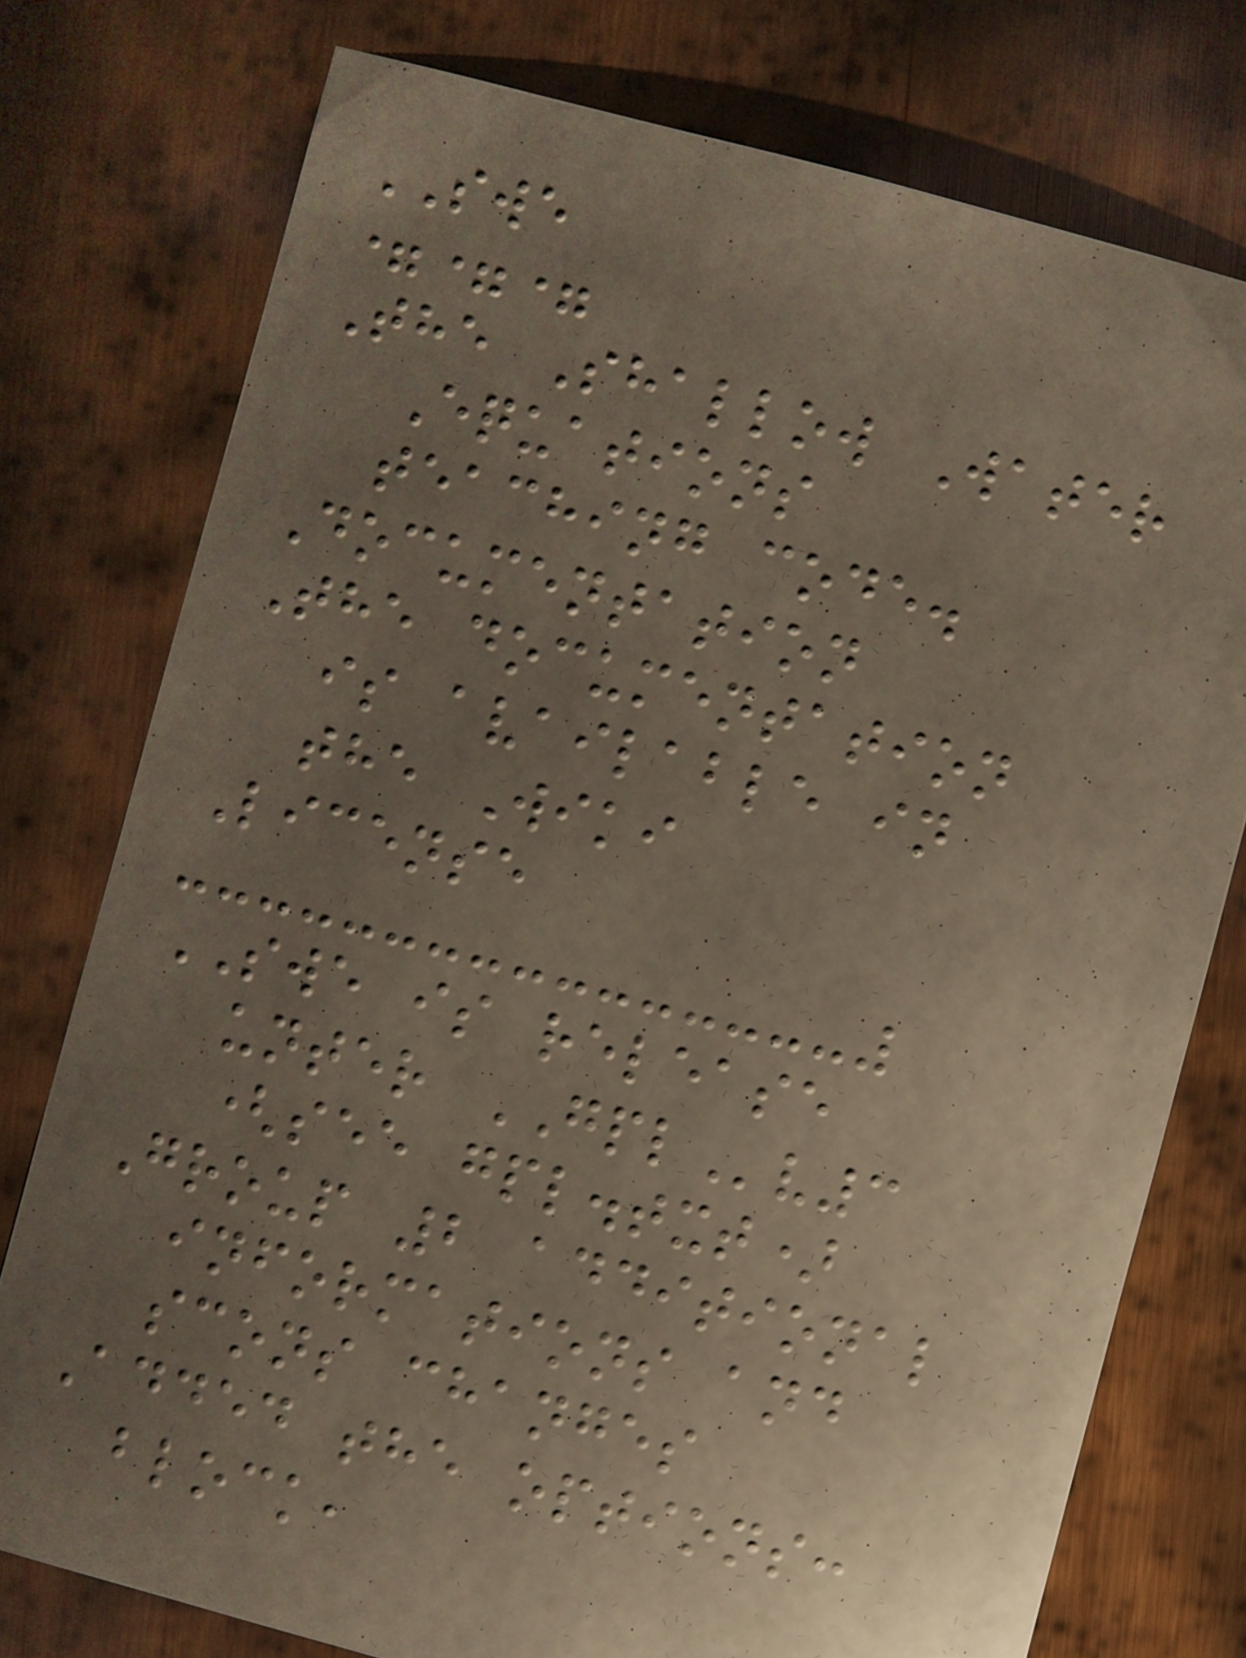SWE
===
The Shallow Water
Equations
teaching code.
Documentation
The documentation
is available in
the Wiki
License
SWE is release
unter GPLv3
(see gpl.txt)
Group 2 additional
informations and
scons changes
Added the options:
block,
